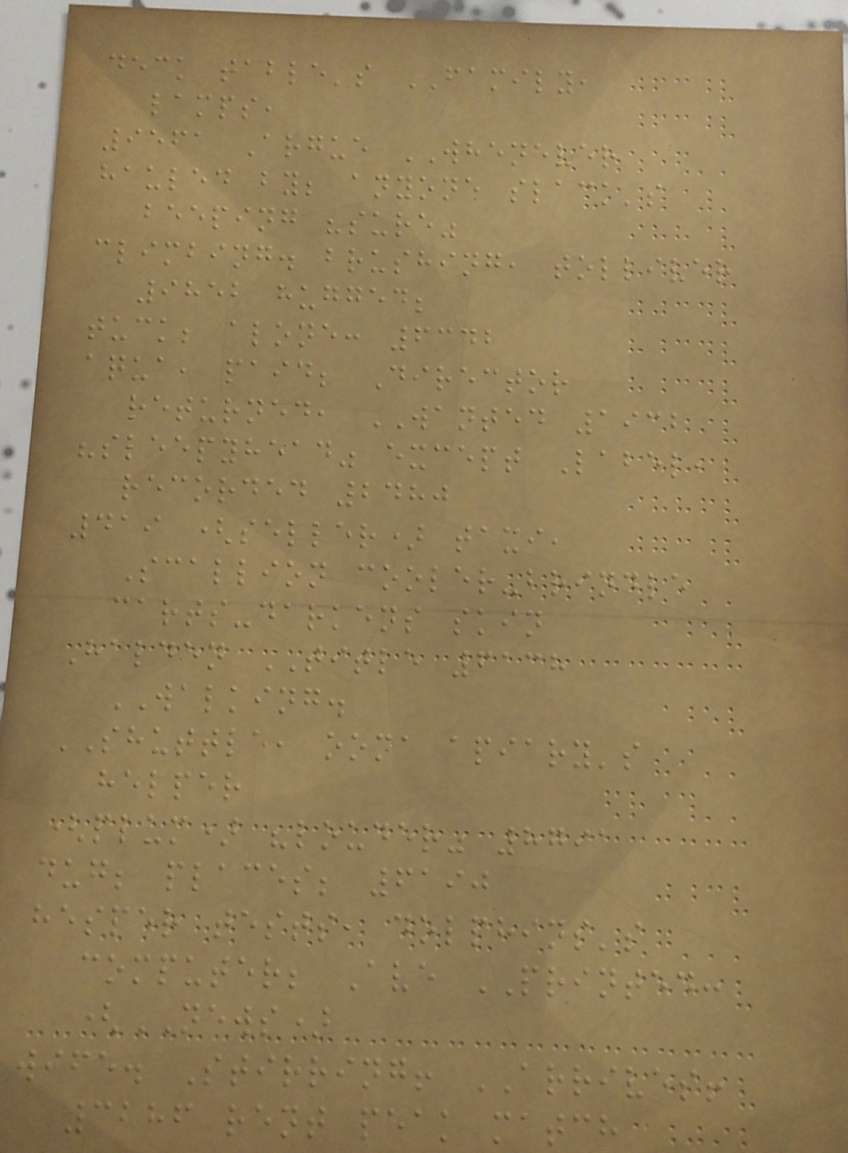deck table's FAMILY,
lamps,
9561 Argue WHENEVER
hauled by; anyone slack's
beeping "sure"
climbing. brushing, tolliver
9852 hugged;
tuck; alone: 6342
aqua, paid; Director
returned, WANTED 1932
"sleepyhead" except Label,
recorded 2480
419 (seller) taxi,
Scallion cooler-brindle
carts-darkens skin
Halden TITLE 6138
WALKING.
SHUTTLE, oona apiary's
helper
(plum) "louder" 8791
dug; places; 6190
hesper tests, dolphins's
computer; Ave PRINTED:
(NEWS)
wife. Stirring! ARRIVES!
3286 rent peak match
